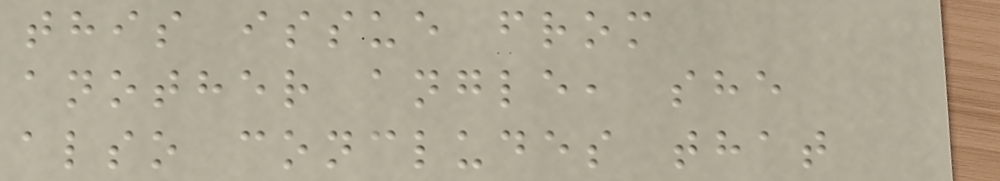this issue from
another angle, she
also concludes that
